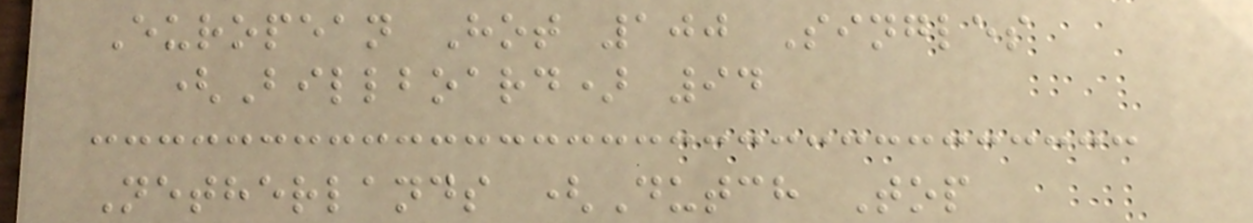European Hot 100 Singles
(Billboard) 94
Netherlands (Dutch Top
